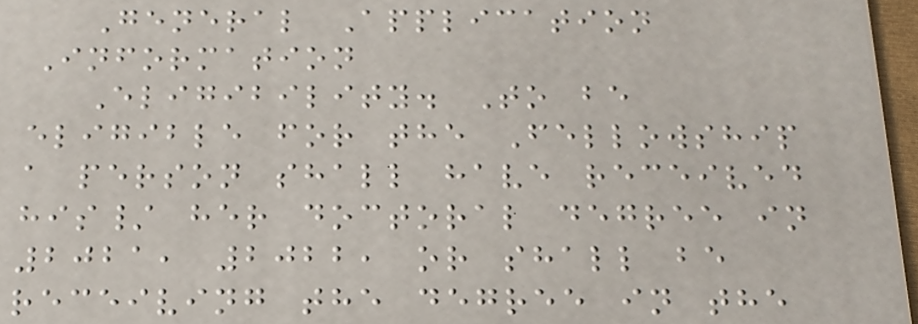General Application
Information
Eligibility. To be
eligible for the Fellowship
a person shall have received
his/ her doctoral degree in
2021, 2022, or shall be
receiving the degree in the
